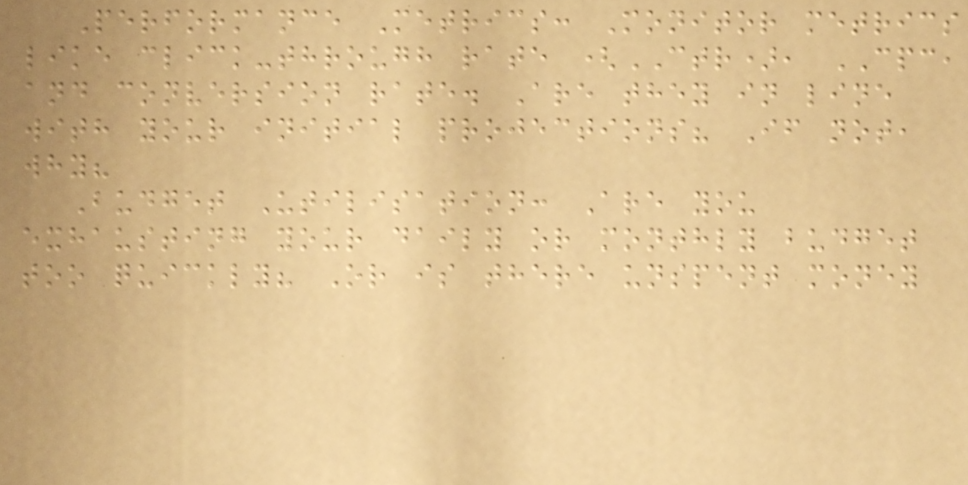Performance Metrics: Monitor metrics
like click-through rate (CTR), CPC,
and conversion rate. Are they in line
with your initial projections? If not,
why?
Budget Utilisation: Are you
exhausting your daily or monthly budget
too quickly? Or is there unspent money
